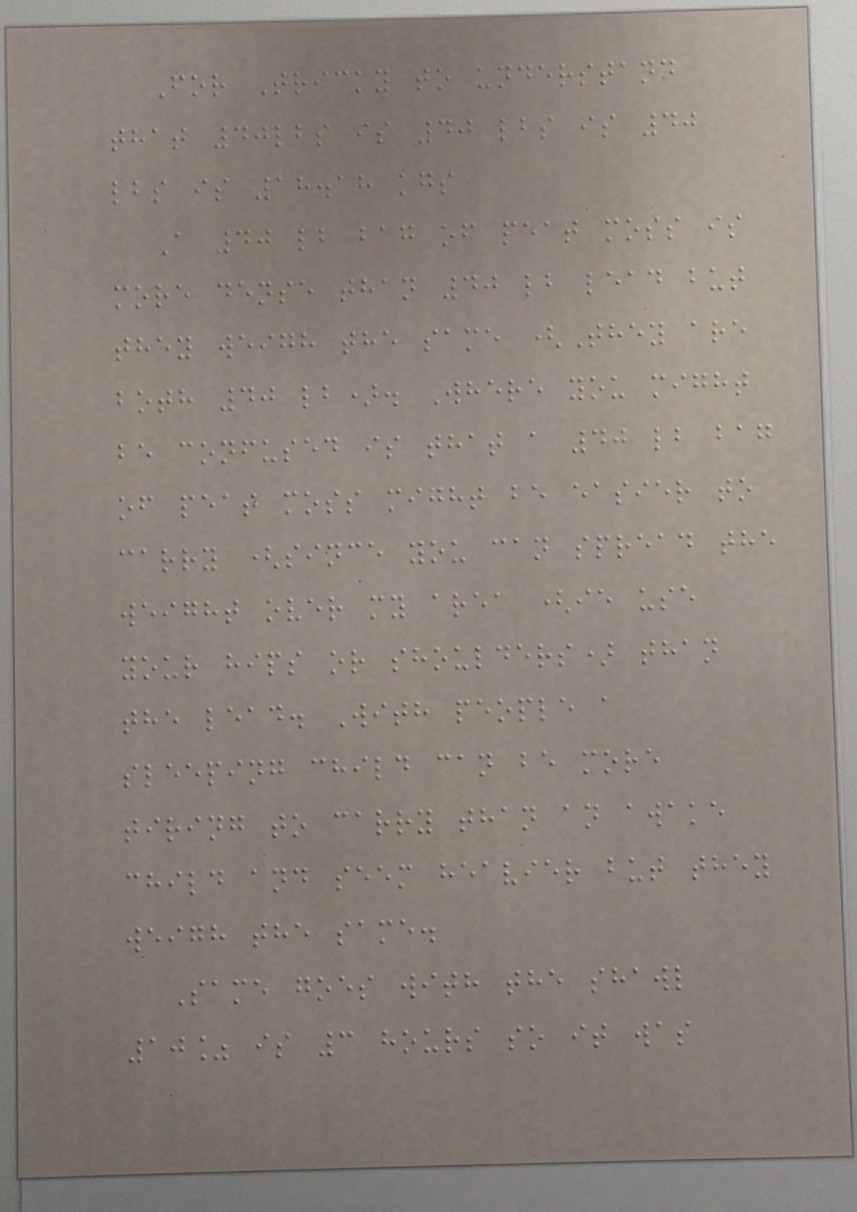For Tricky to understand
that 40lbs is 40 lbs is 40
lbs is 18.18 kgs
A 40 lb bag of peat moss is
more dense than 40 lb lead but
they weigh the same (They are
both 40 lb). Where you might
be confused is that a 40 lb bag
of peat moss might be easier to
carry (since you can spread the
weight over my area (ie use
your hips or shoulders) than
the lead. With people a
sleeping child can be more
tiring to carry than an awake
child and seem heavier but they
weigh the same.
Same goes with the shawl
10% is 3 hours so it was
